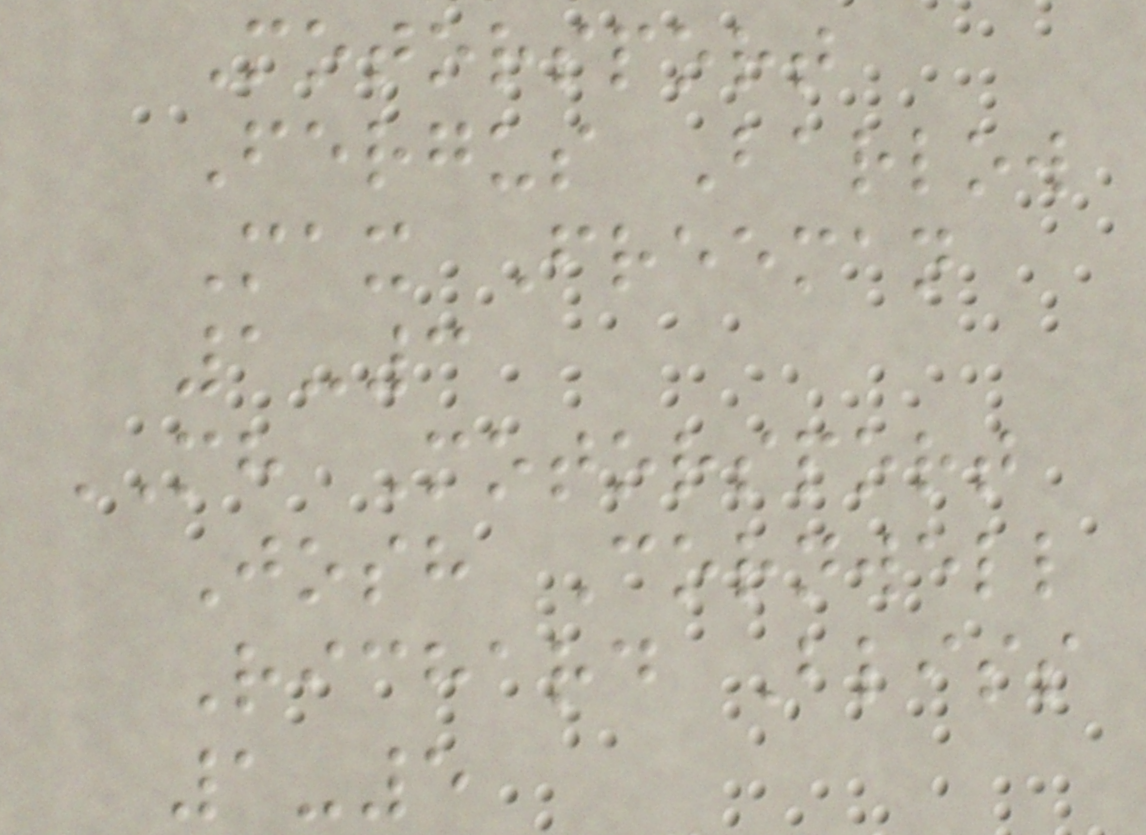Motorsport
Fergus Barlow
Max Freeman
1-3
MH Motorsport
Josh Cornwell
Richard Bliss
1-5
